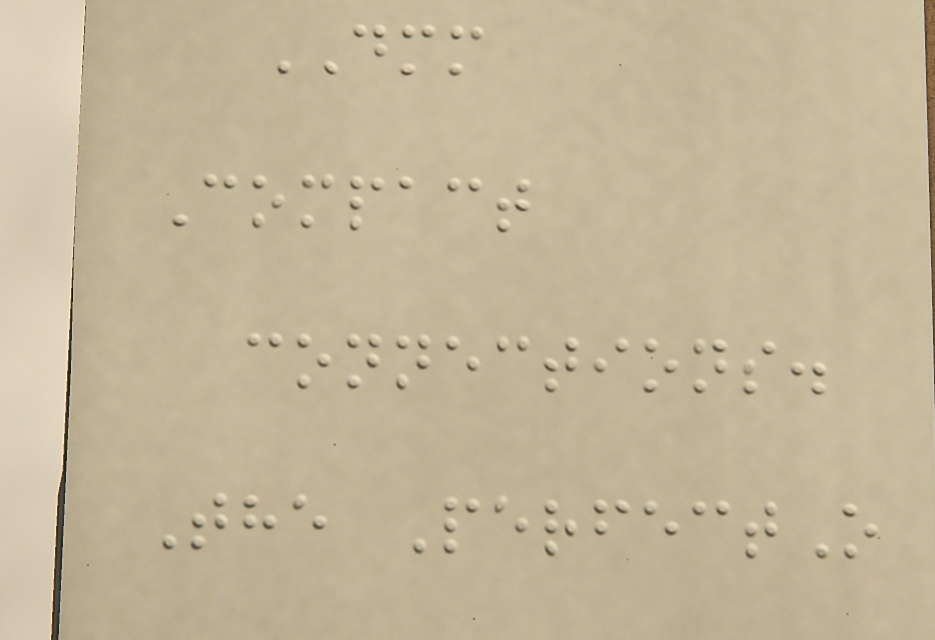DMM
Compact
connections.
The PerfectO
